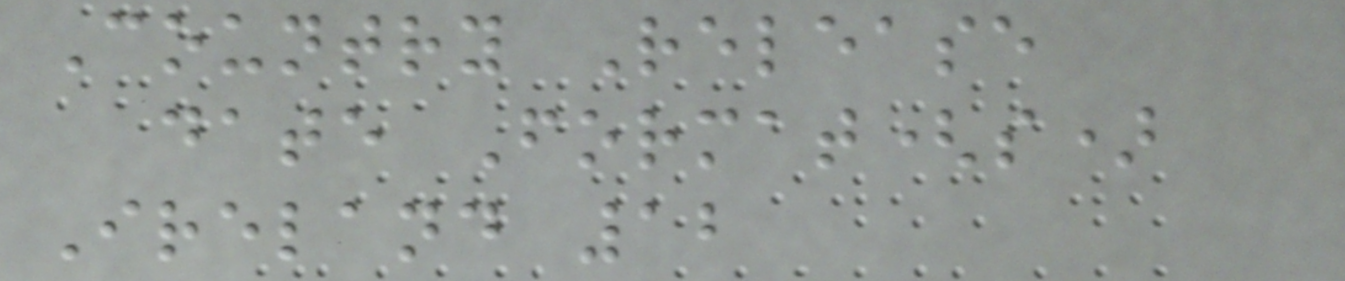Country Release
date Format(s)
Ireland 12
